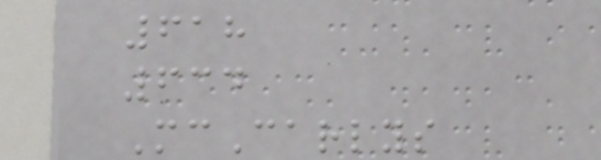618
634
McCarlys
